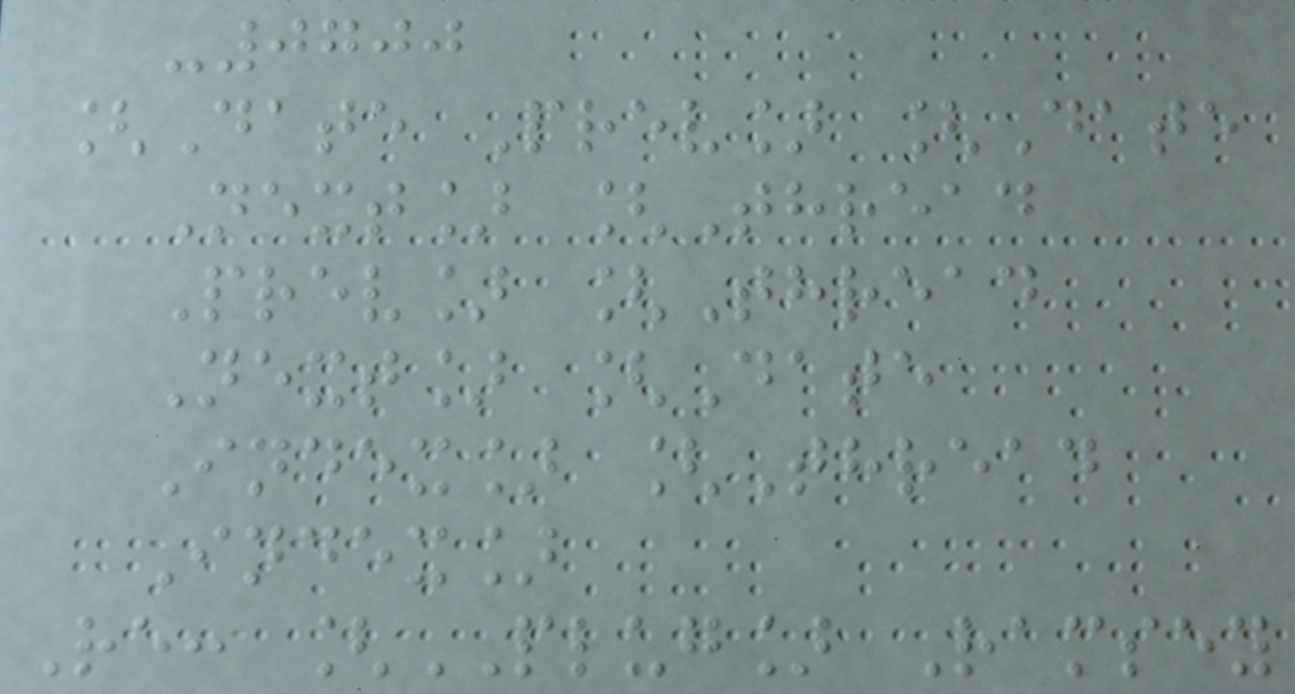-0700
[Date Prev] [Date
Next] [Thread
Prev] [Thread
Next] [Date
Index] [Thread
Index]
Re: [PLUG] Ramsey
